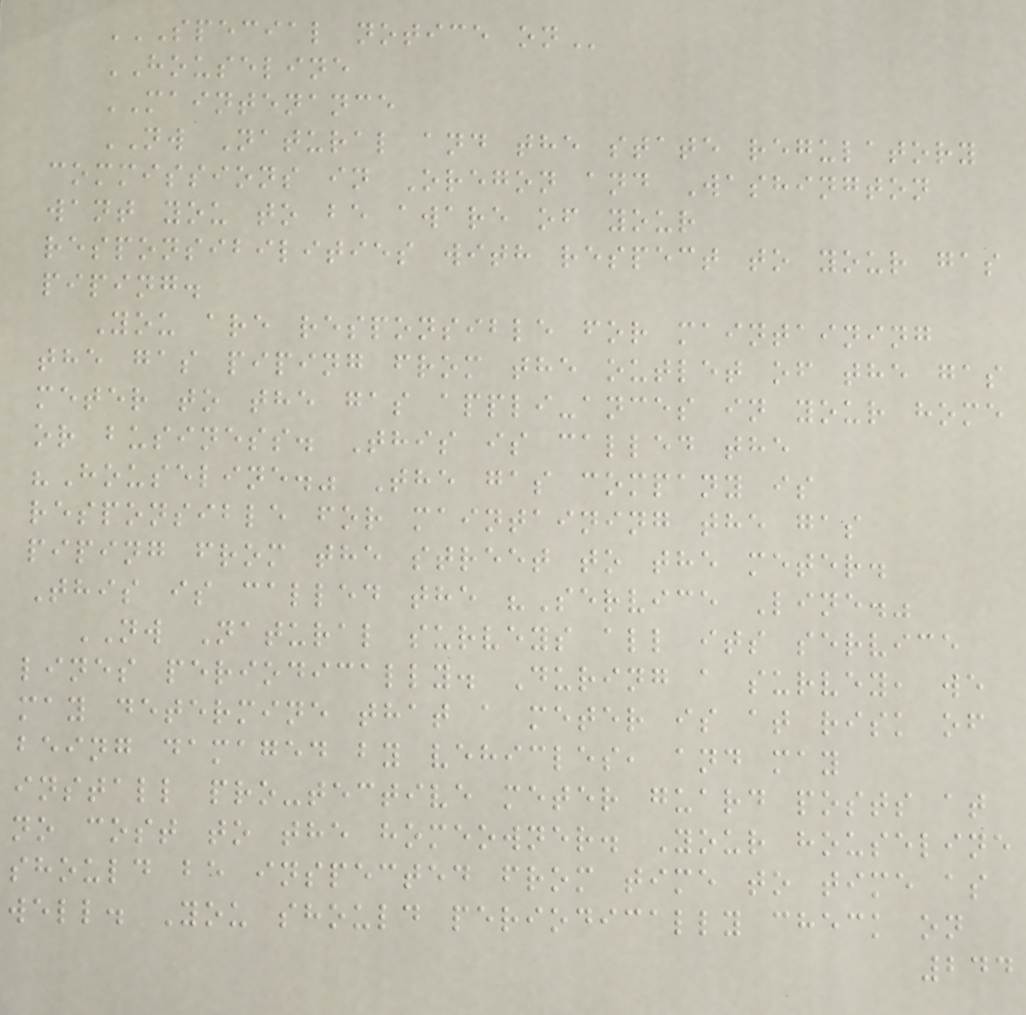SPECIAL NOTICE ON
HOUSELINE
MAINTENANCE
NW Natural and the state regulatory
commissions in Oregon and Washington
want you to be aware of your
responsibilities with respect to your gas
piping.
You are responsible for maintaining
the gas piping from the outlet of the gas
meter to the gas appli-ances in your home
or business. This is called the
"Houseline." The gas company is
responsible for maintaining the gas
piping from the street to the meter.
This is called the "Service Line."
NW Natural surveys all its service
lines periodically. During a survey, we
may determine that a meter is at risk of
being damaged by vehicles, and may
install pro-tective meter guard posts at
no cost to the homeowner. Your houseline
should be inspected from time to time as
well. You should periodically check on
244
